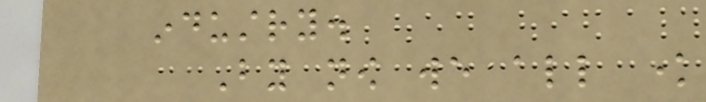industry.
By now we all know
